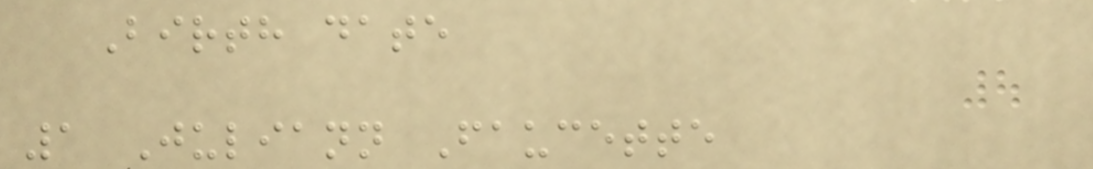Birth date
1 Juliann Faucette
